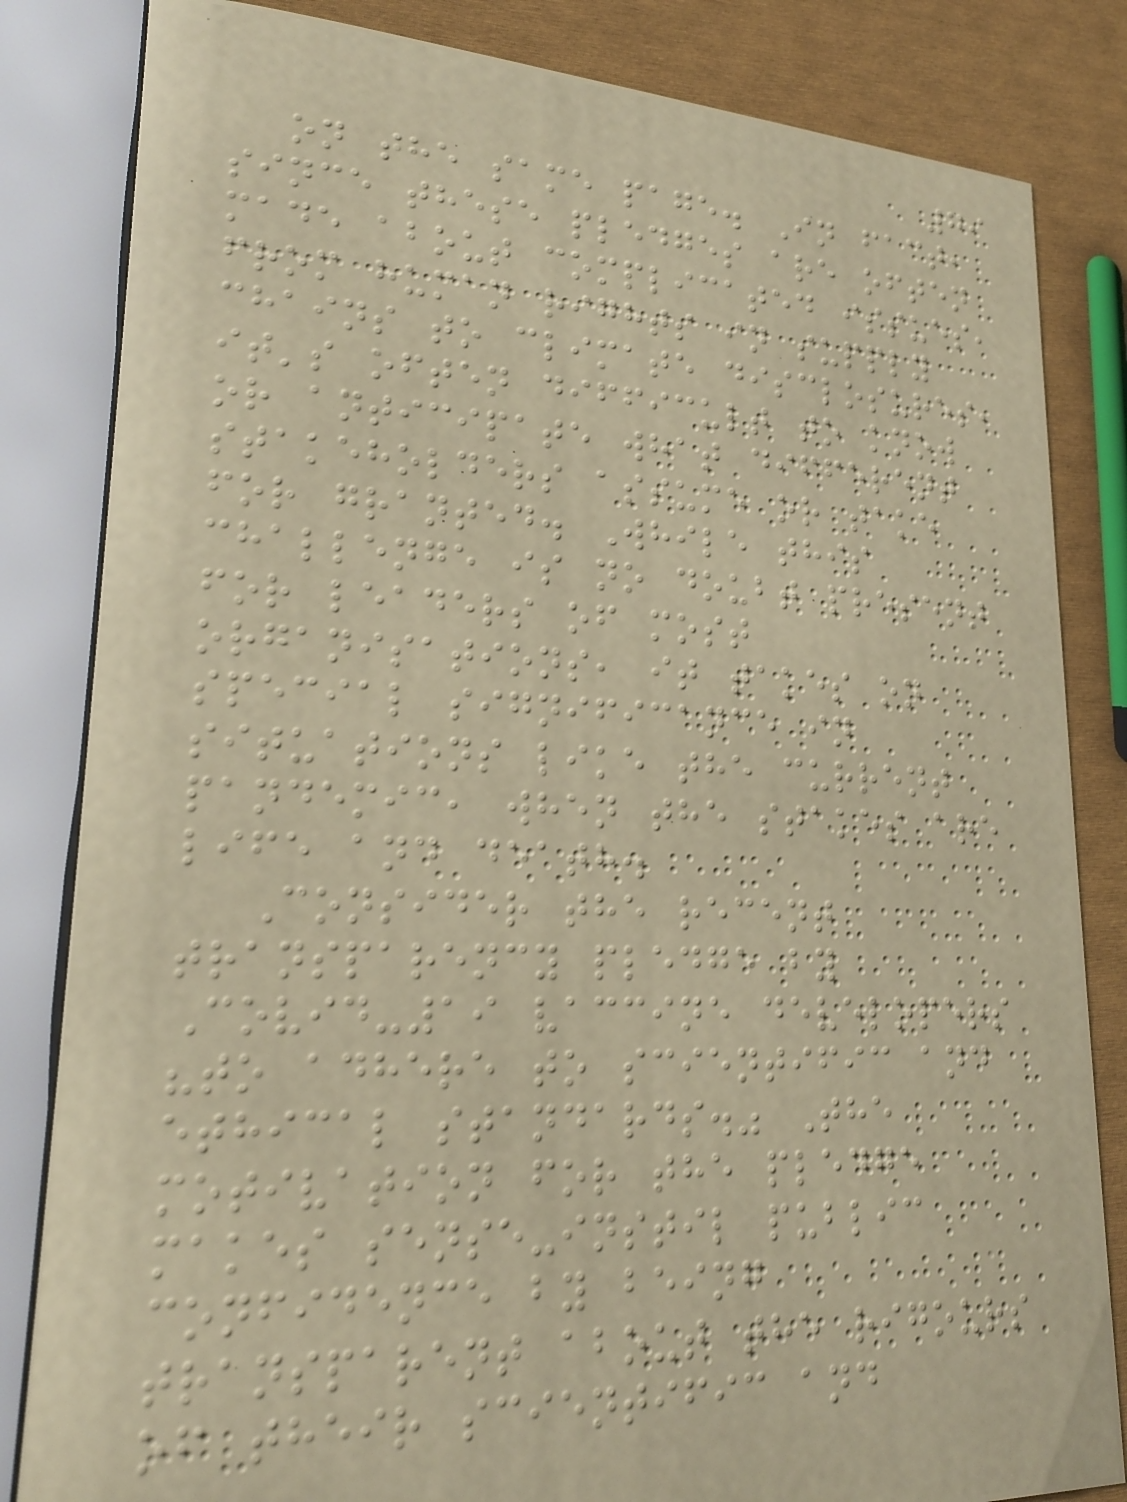79
on the same page. In fact,
since these pledges are often
made about complicated issues,
from human rights in supply
chains to climate disclosures,
it's often difficult to know
or anticipate what different
stakeholders assume or take
for granted. While this
challenge is no doubt present
for leaders of most
organisations, it takes on
special significance in
situations like the current
pandemic, when the stakes are
life and death.
Consider the recent
transparency pledge by
Covid-19 vaccine developers
"to adhere to scientific and
ethical standards." The
motivation for the pledge
makes sense-instil public
confidence by being
transparent about the rigours
of their scientific and
